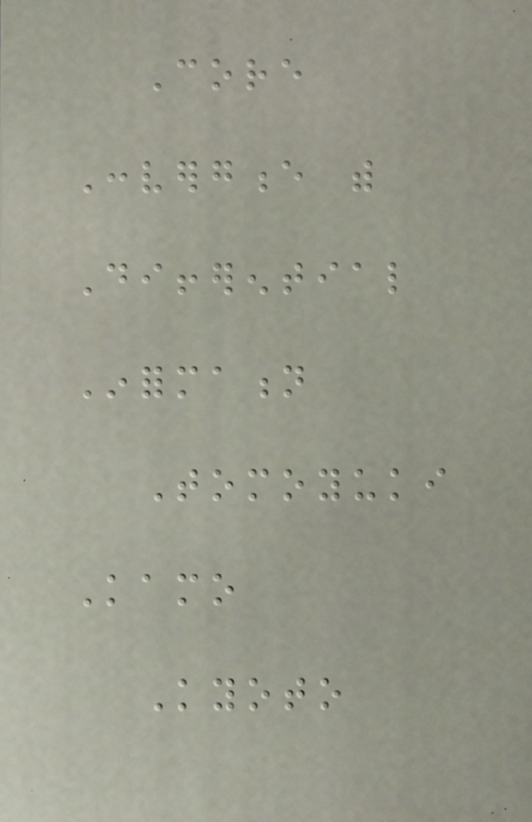Core
Convergence with
Differential
Information
Tomoyuki
Kamo
Kyoto
